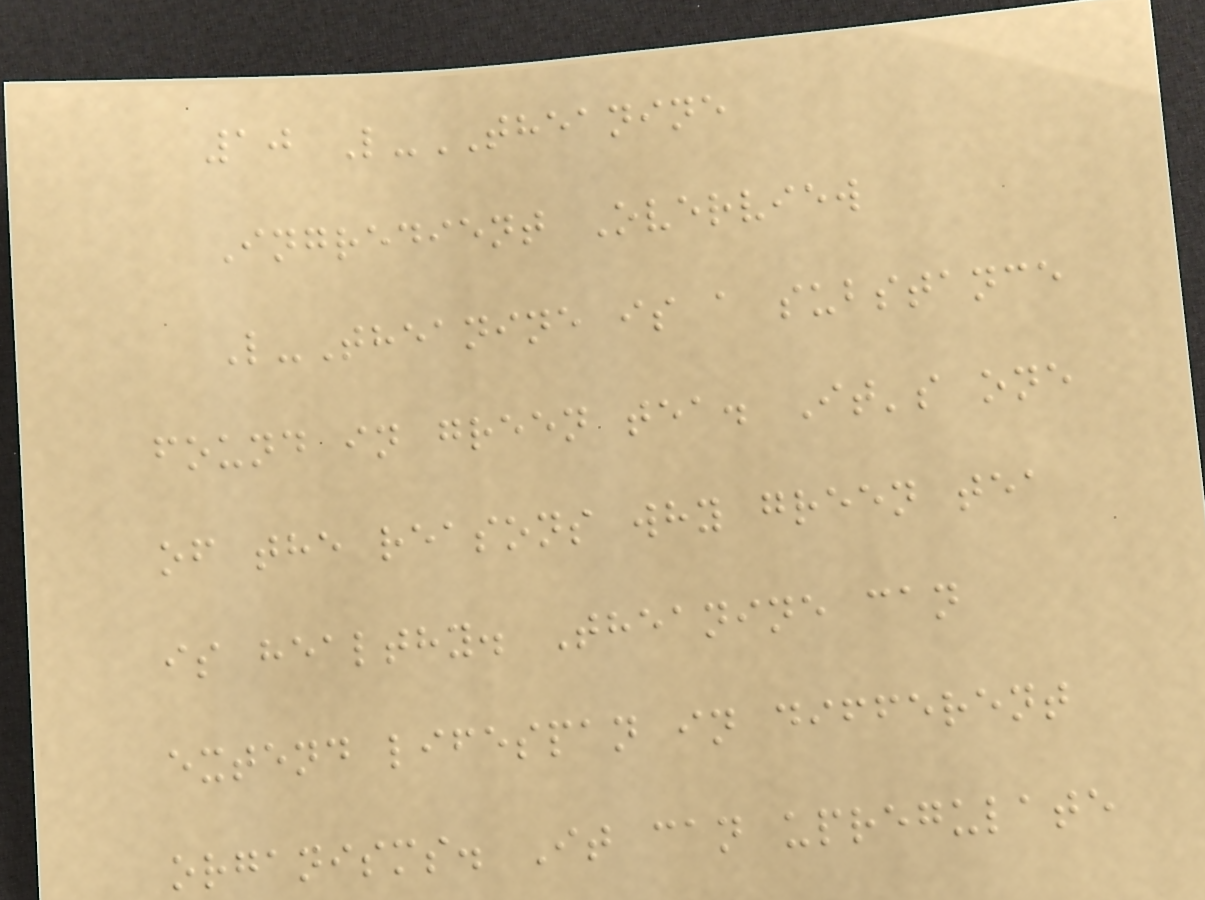10 L-THEANINE
Ingredient Overview
L-Theanine is a substance
found in green tea. It's one
of the reasons why green tea
is healthy. Theanine can
extend lifespan in different
organisms. It can upregulate
